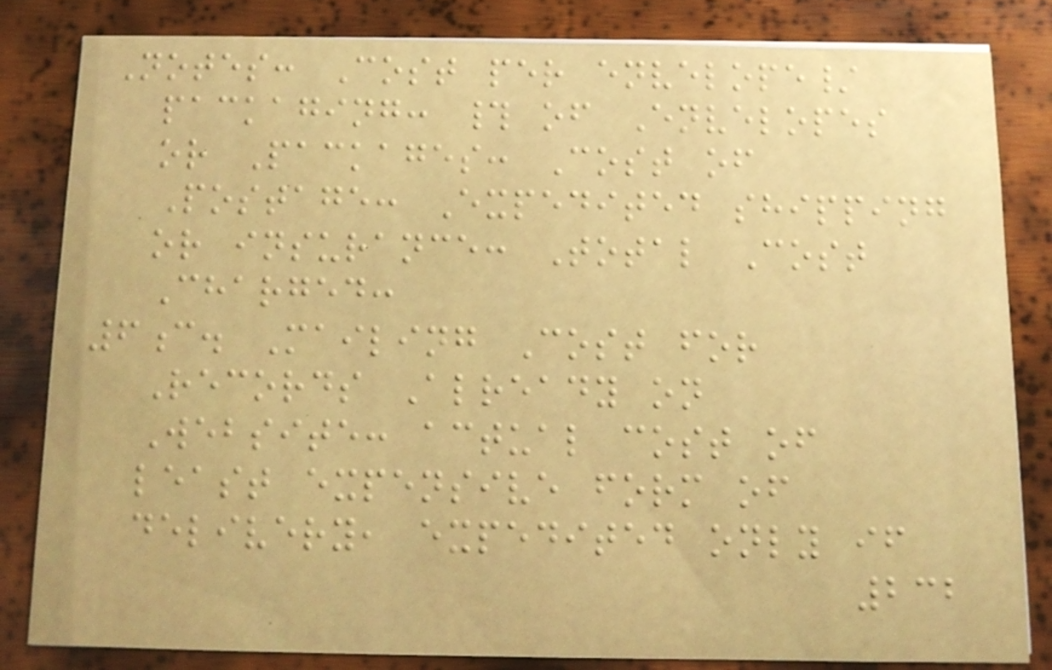Notes: Cost per envelope/
packaging: # of Envelopes
or Packages: Cost of
Postage: Expedited shipping
or insurance: Total Cost
Charged:
6c. Mailing Cost for
Records Already on
Website: actual cost of
least expensive form of
delivery, expedited only if
232
